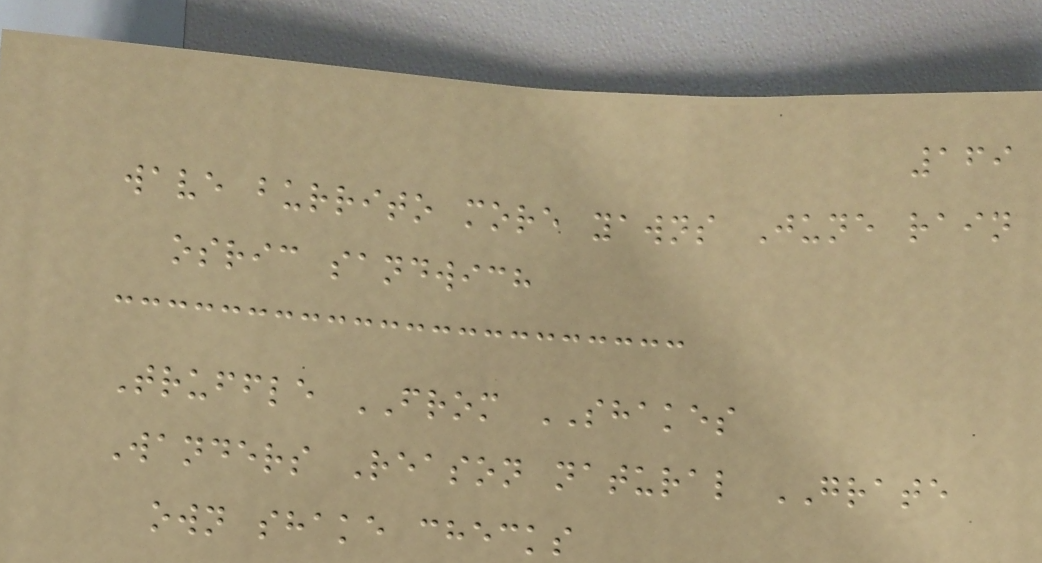169
wave burrito more yawns June rain
osric sandwich
Truffle FROM SHAKES
Wanders Reason natural GRATE
own shake checks
